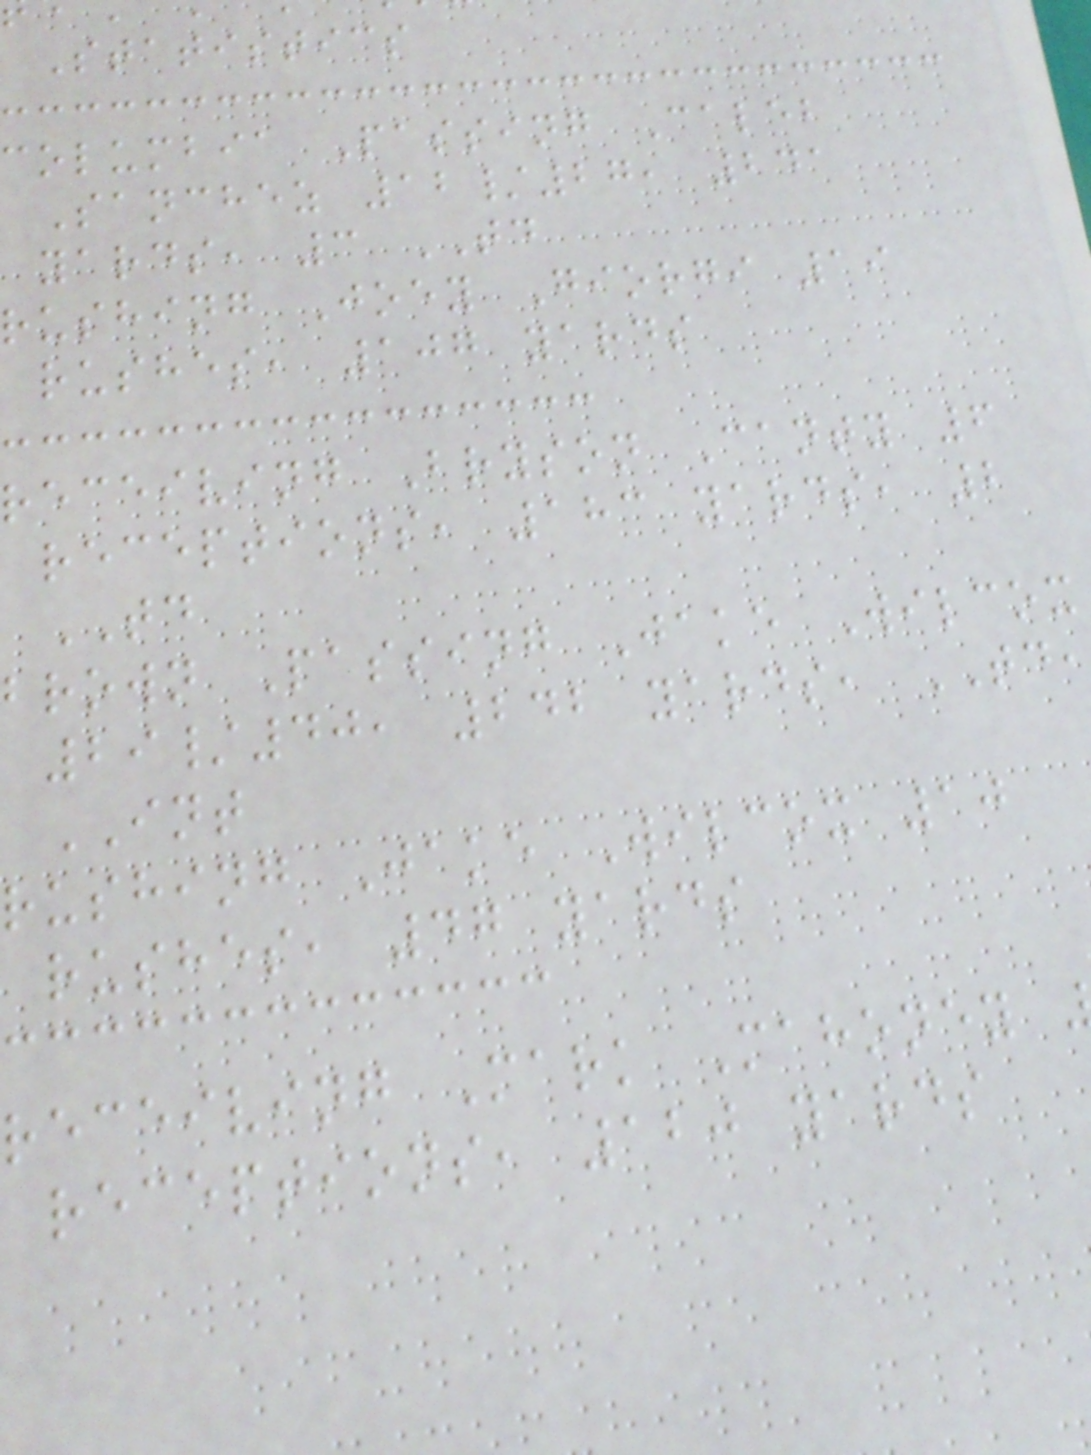Statistics
columbia Passing Caleb
Sanchez 12/27, 241
yards, 3 TD
rushing Joey Giorgi 19
rushes, 107 yards
receiving Bryson Canty 6
receptions, 183 yards, 2
TD
brown Passing Jake Wilcox
29/40, 242 yards, TD
INT
rushing Jake Wilcox 10
rushes, 47 yards
receiving Mark Mahoney
receptions, 120 yards
